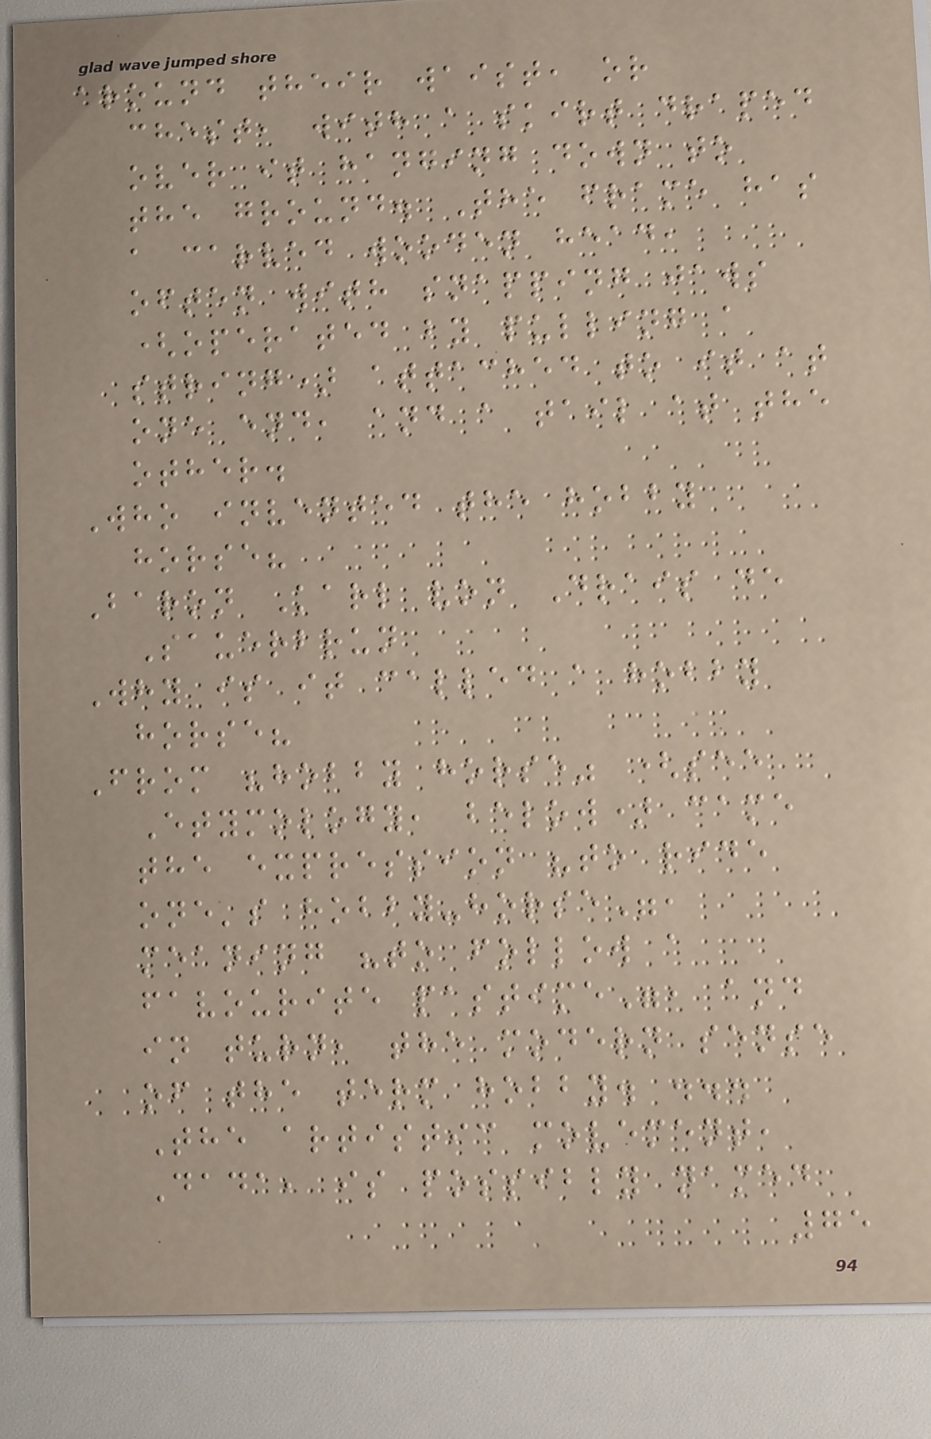around their waist, or
chest, with a skirt draped
over it hanging down to
the ground. The frame has
a carved wooden head,
often with snapping jaws
(operated by pulling a
string) attached to it at
one end, and a tail at the
other.
Who invented the hobby
horse?
Baron Karl von Drais de
Sauerbrun
Why is it called a hobby
horse?
From "hobby horse" (see
Etymology, below) came
the expression "to ride
one's hobby-horse",
meaning "to follow a
favourite pastime", and
in turn, the modern sense
of the term hobby. ...
The artistic movement,
Dada, is possibly named
75
